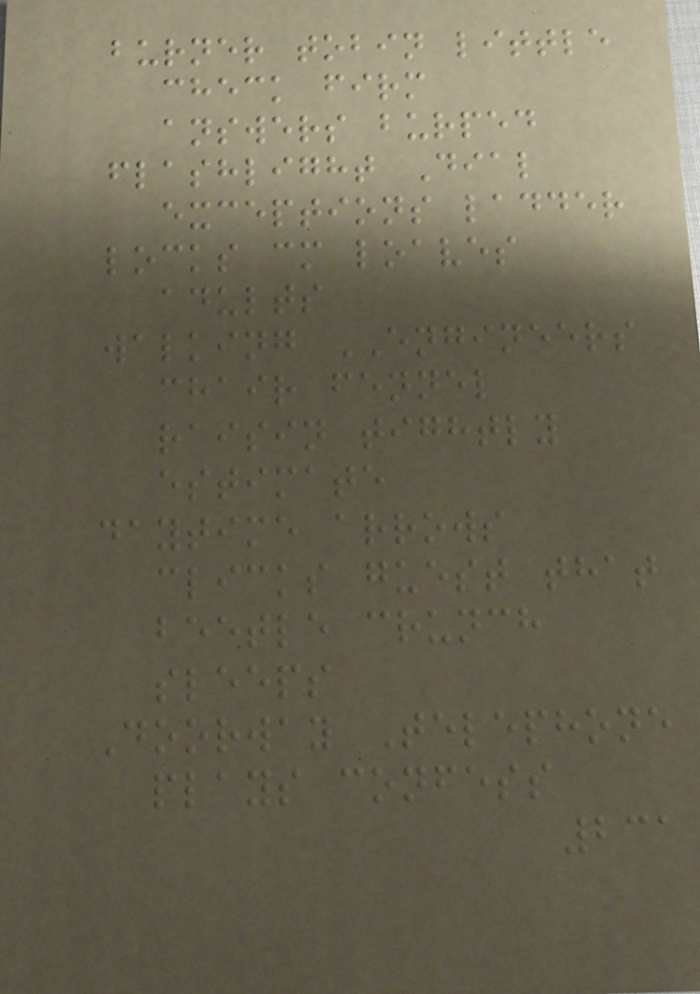burner tobin little
check firm
answers burped
flashlight Dial
exceptions ladder
locks cm loaves
adults
walking ENGINEERS
chair fennel
raisin tightly
estimate
daytime arrows
clicks guest that
beetle crunch
sleeps
Doorway Telephone
plays confess
231
